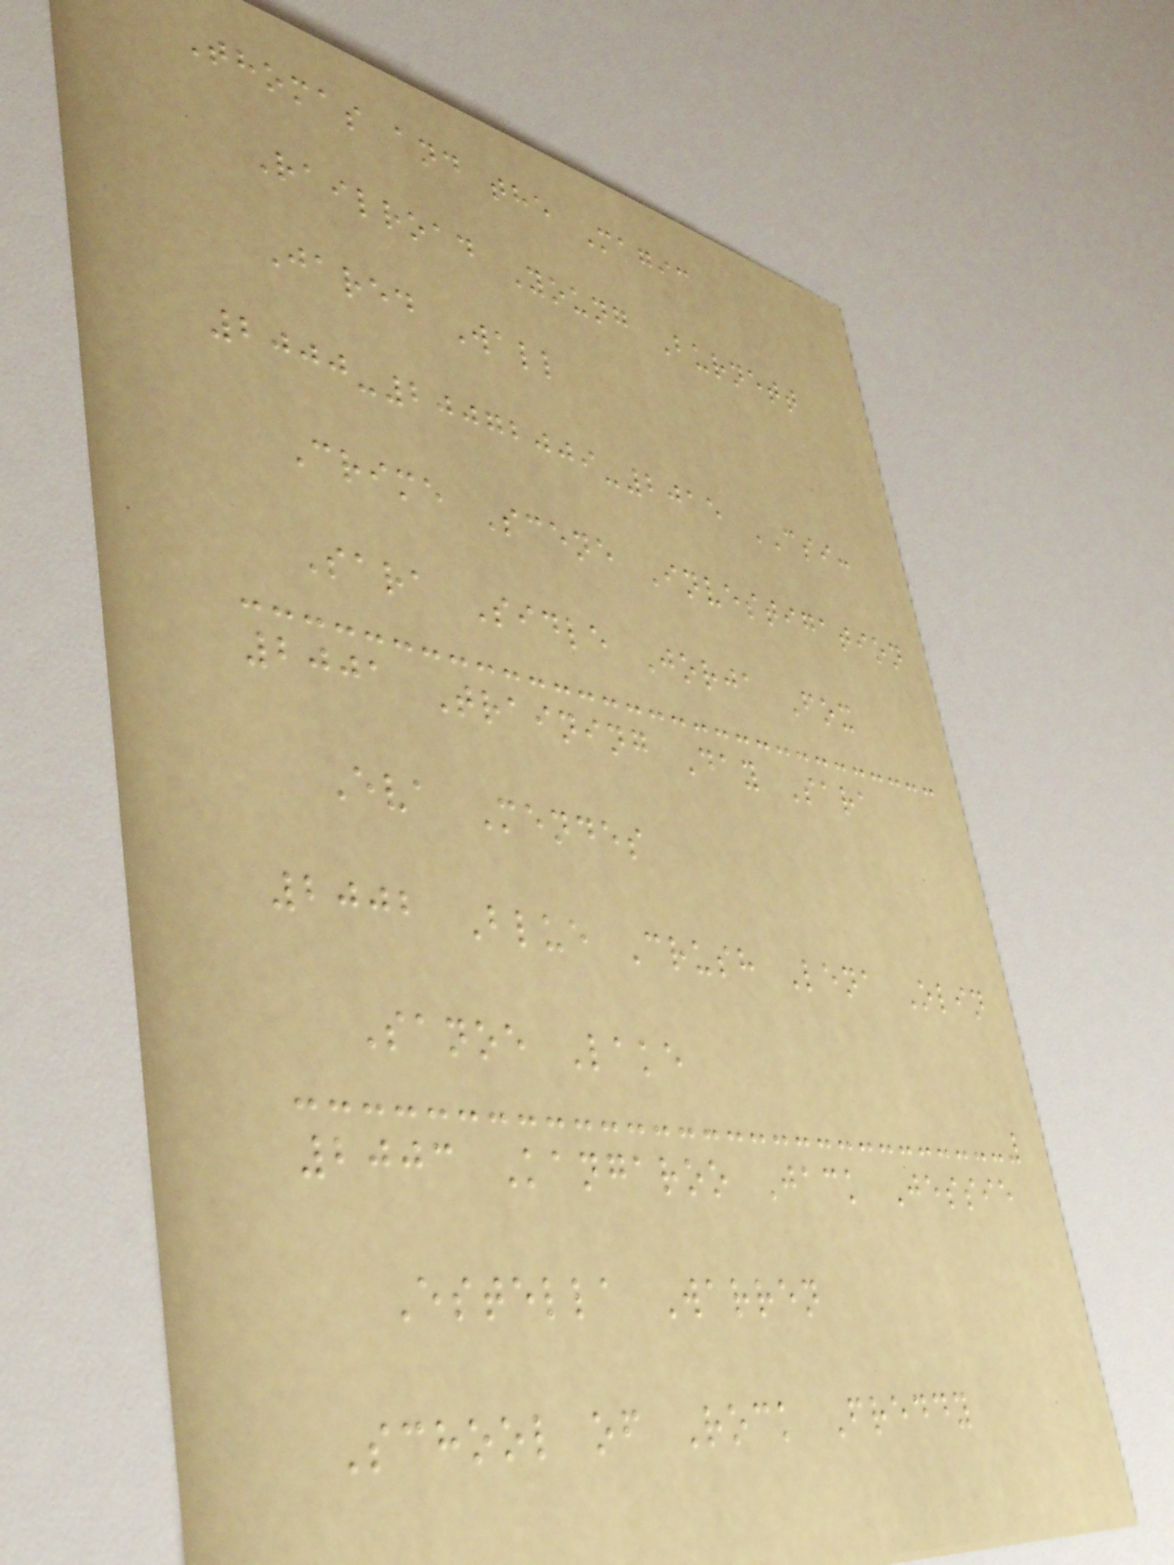Thomas and the Magic
Railroad Young Burnett
Jared Wall
2000-20072009-2015 CSI:
Crime Scene Investigation
Sara Sidle Jorja Fox
2001 Training Day Sara
Eva Mendes
2002 Blue Crush Lena Olin
Sanoe Lake
2003 Kangaroo Jack Jessie
Estella Warren
School of Rock Freddy
